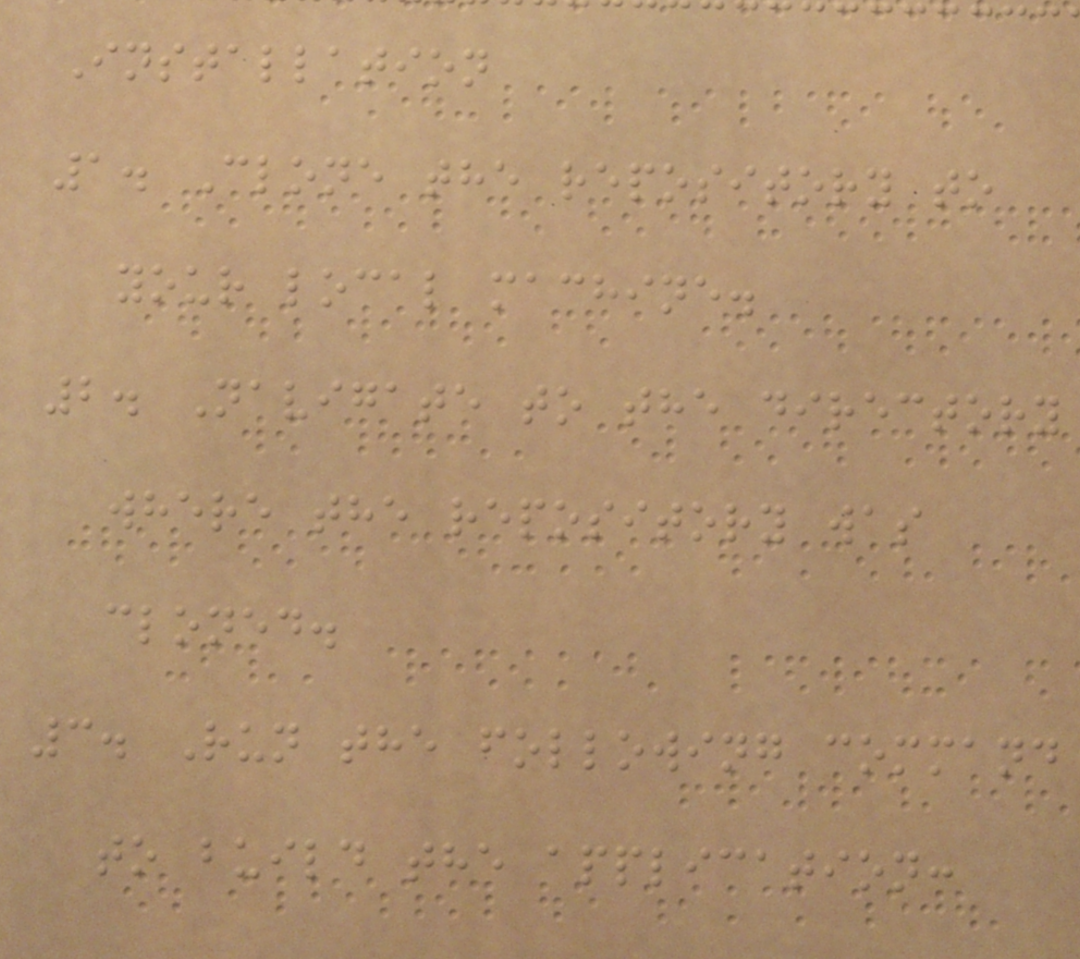Installation
1. Clone the repository to
your local machine.
2. Navigate to the directory
where the repository was
cloned.
3. Run the following command
to build the application:
